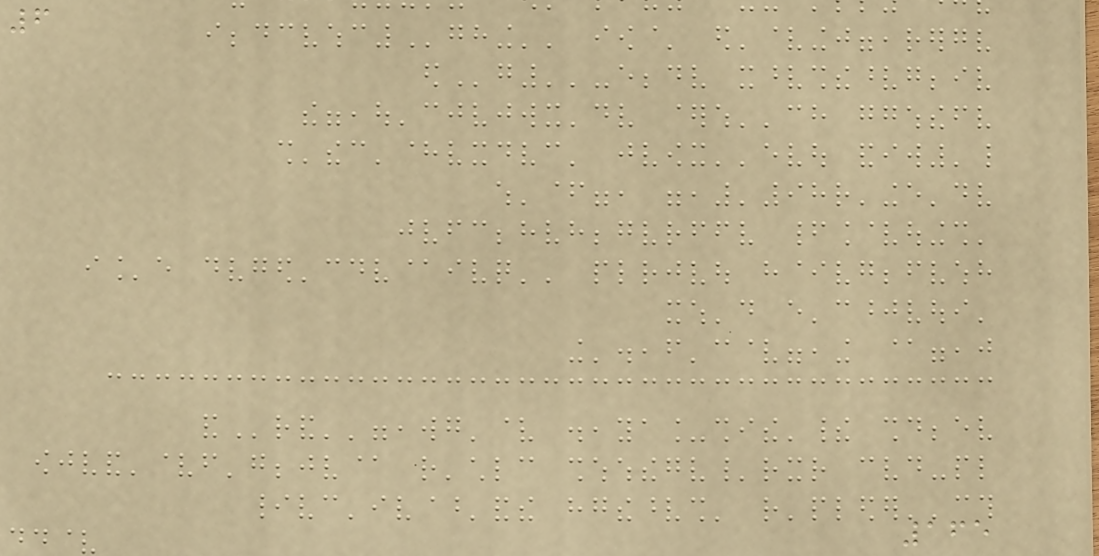6
165
